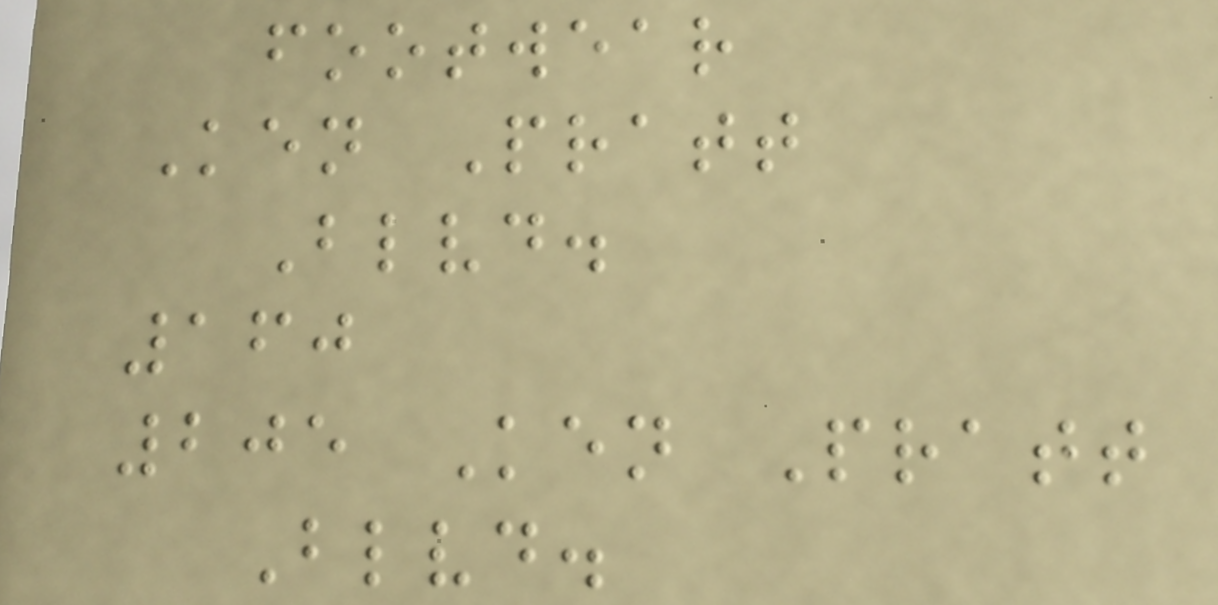footwear
Ken Pratt
Blvd.
160
205 Ken Pratt
Blvd.
